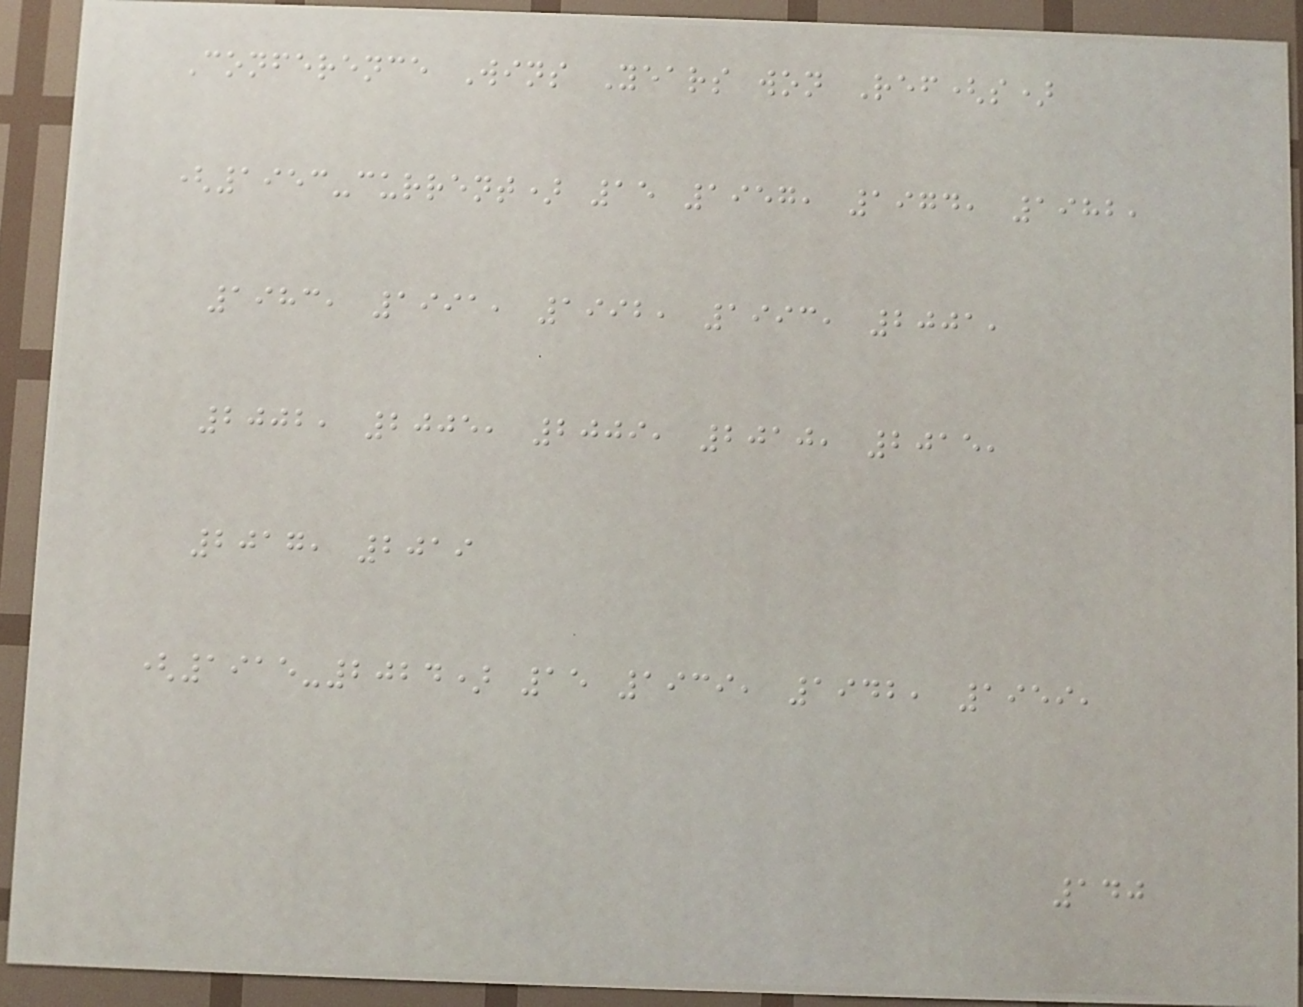Conference Wins Years won Ref(s)
(1953-current) 15 1957, 1974, 1982,
1983, 1991, 1992, 1993, 2001,
2002, 2005, 2009, 2010, 2015,
2017, 2019
(1915-2024) 15 1939, 1942, 1959,
140
